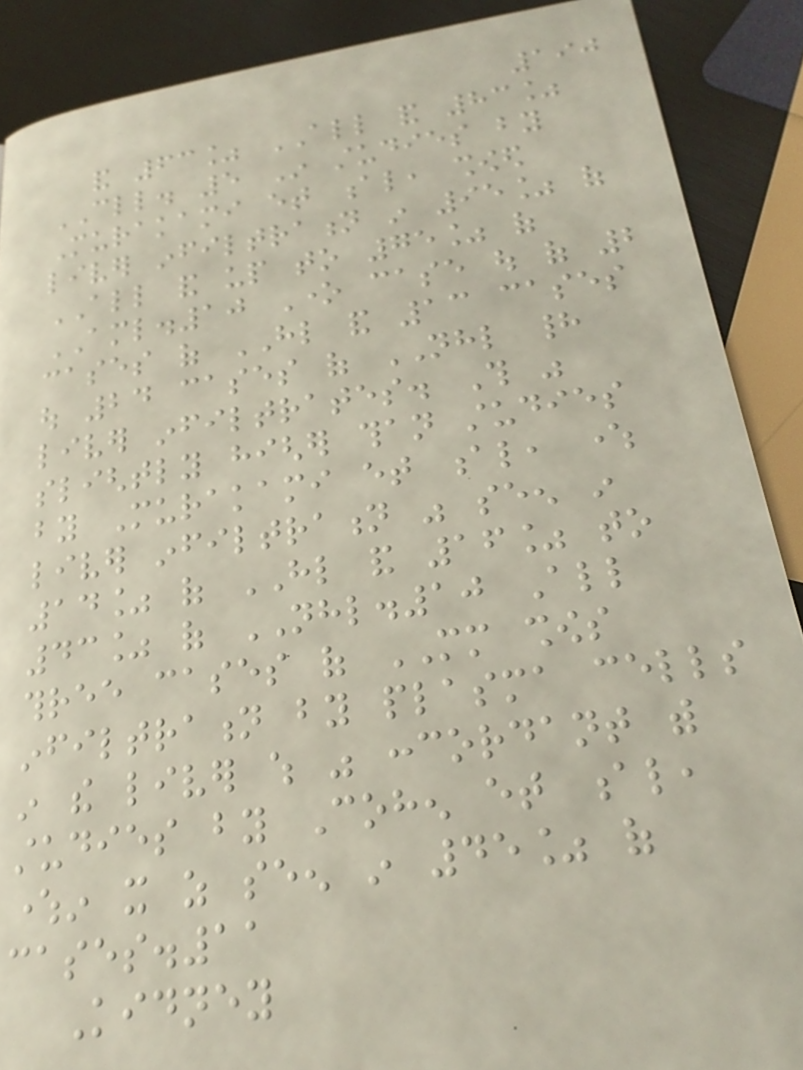190
and 63% ALL and 83%
CLL. 5 In studies by
Murakami et al, showed
liver infiltration in 95% of
ALL and up to 75% of
AML.10 One case out of 2
cases of HL and 13 cases
out 24 cases of NHL had
liver infiltrates. This was
slightly higher than studies
by Murakami et al, where
liver infiltration was seen in
14% of HL and 16% to
43% of NHL.10 All
three cases of MM shows
infiltration by plasma cells
in the liver which was concordant with
studies by Cohen et al,
wherein it as seen in 45% of
cases.11
Kidney
